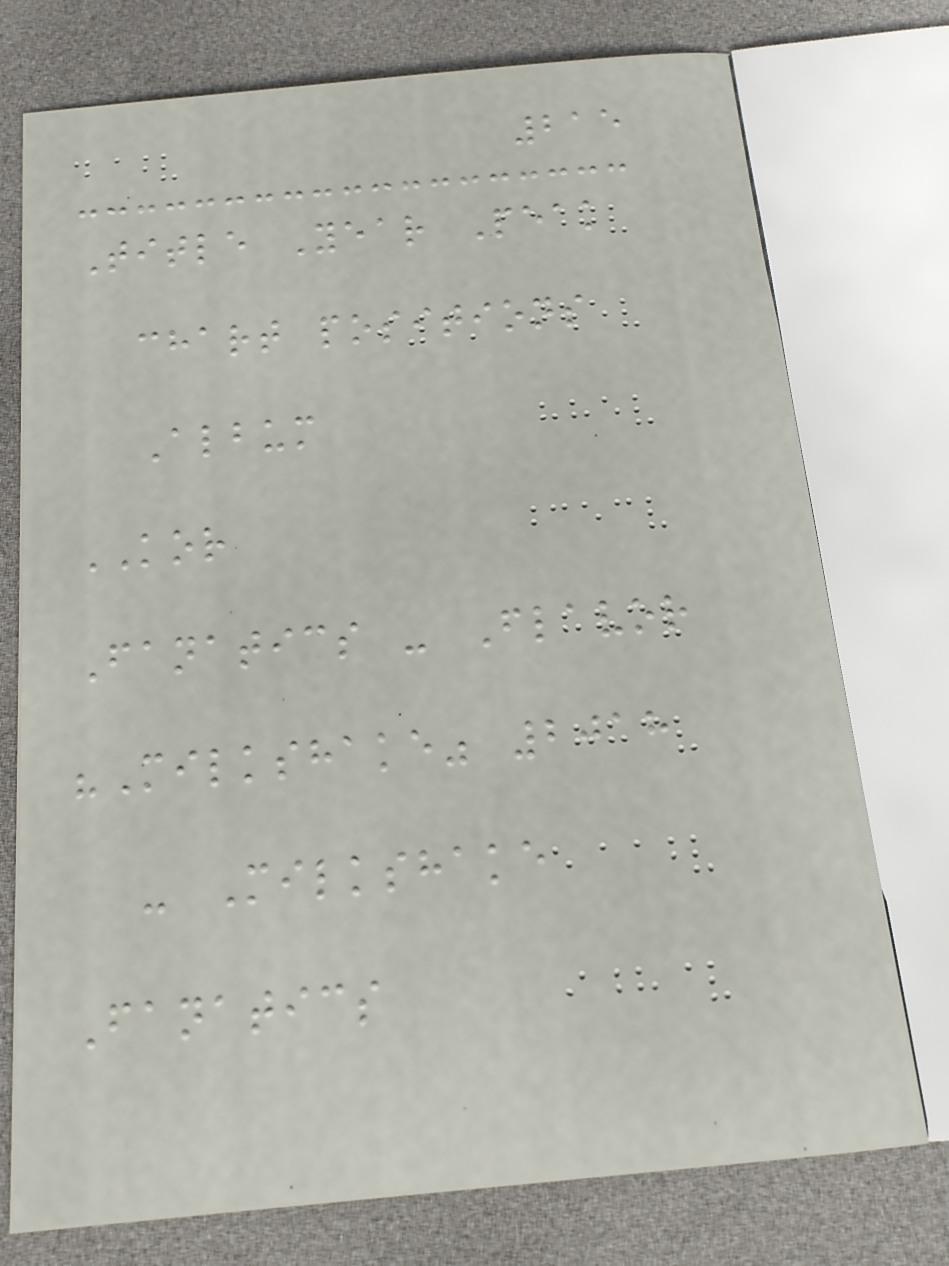215
Title Year Peak
chart positions
Album
KOR
Fanatics - Flavor
"Milkshake" 2018
- Milkshake
Fanatics
